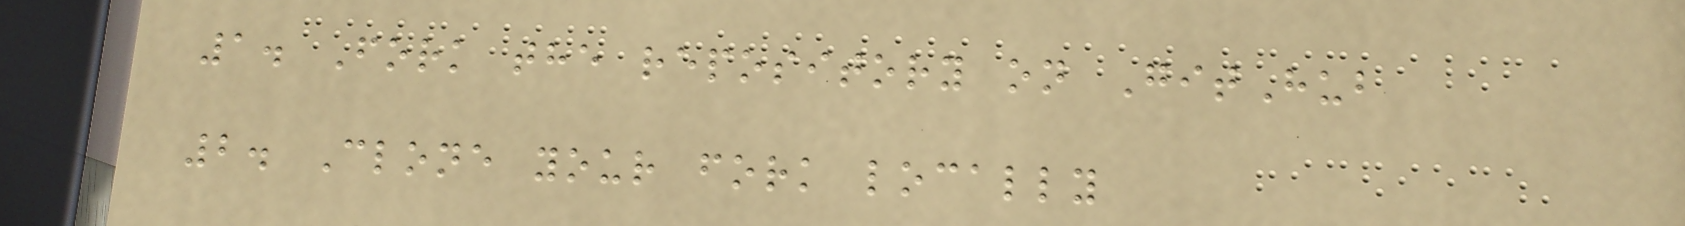1. Fork the repository on GitHub
2. Clone your fork locally
